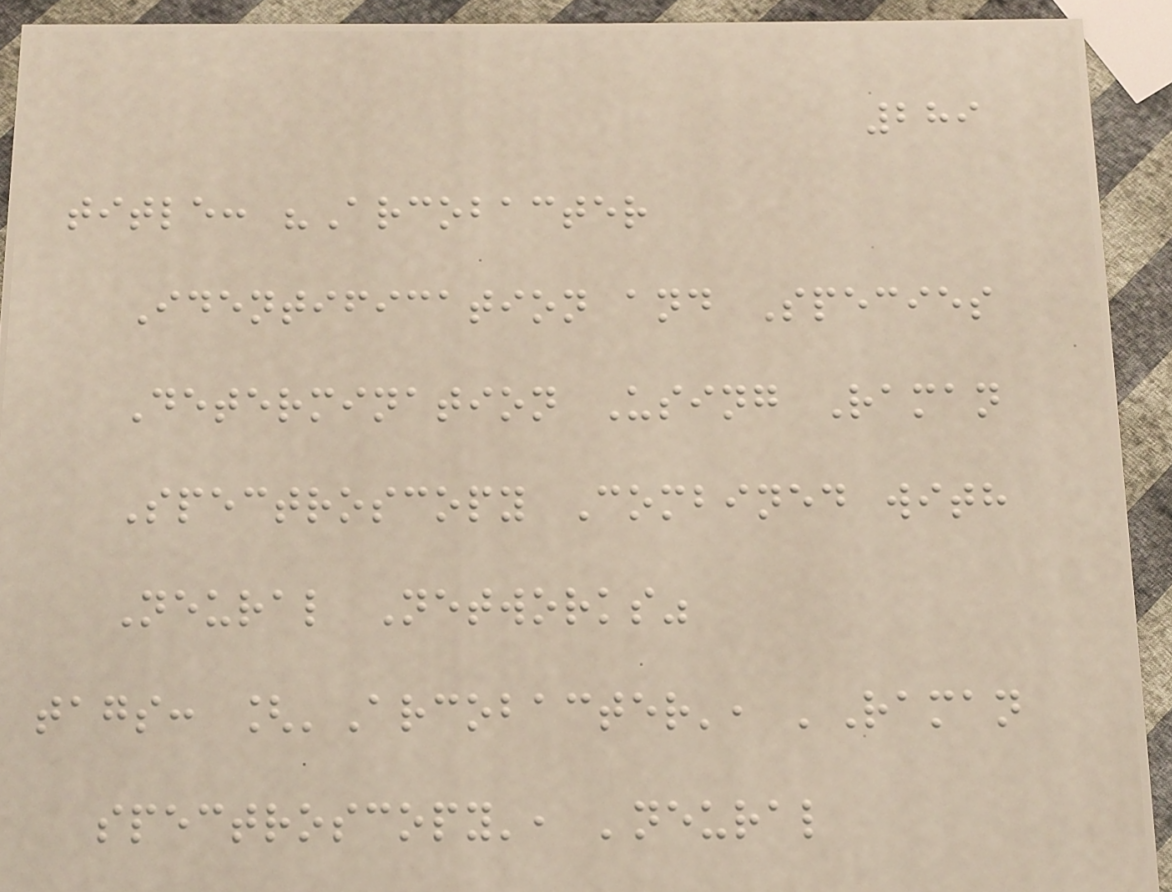289
title: "Arcobacter
Identification and Species
Determination Using Raman
Spectroscopy Combined with
Neural Networks"
tags: ['Arcobacter', 'Raman
spectroscopy', 'neural
